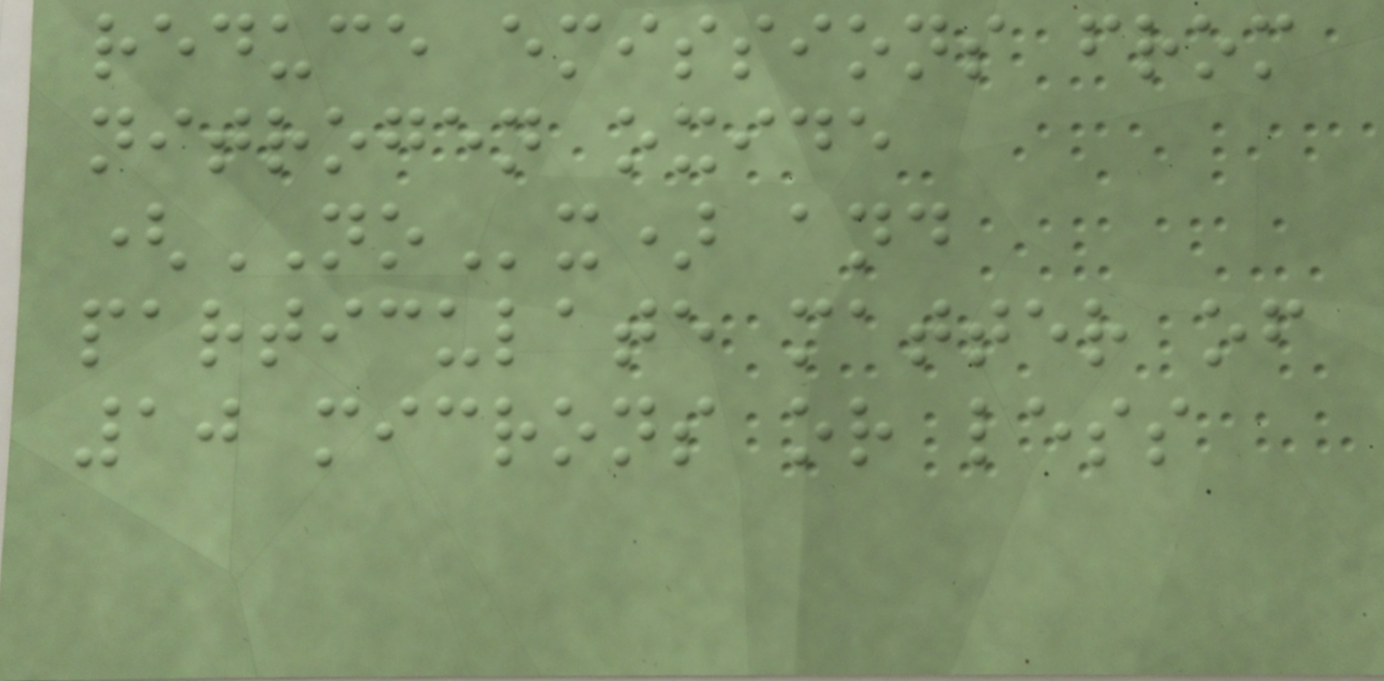reduce emissions from
nitrogen oxide
(NOx) and
particulate matter of
10 microns or less
